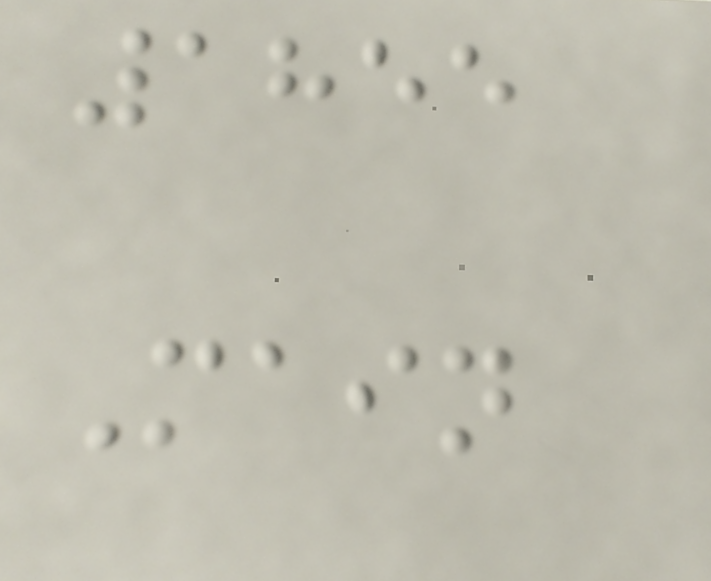1855
Main
